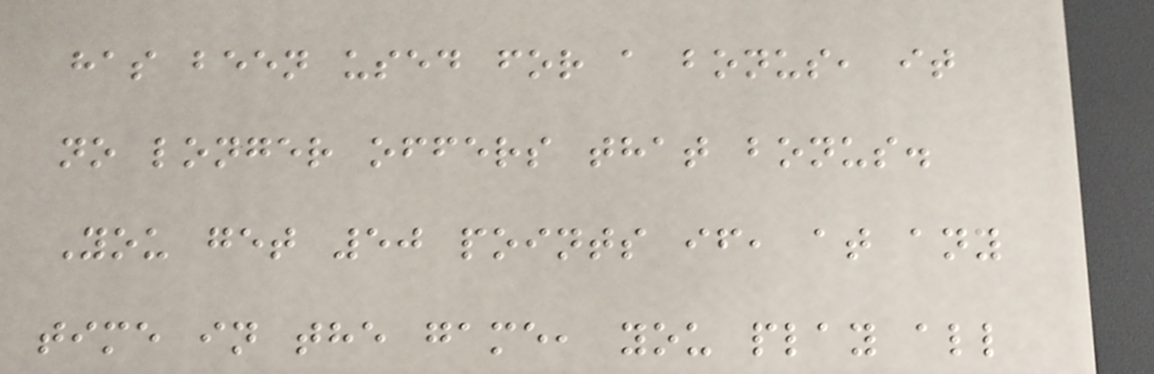has been used for a bonus, it
no longer offers that bonus.
You get 50 points if, at any
time in the game, you play all
